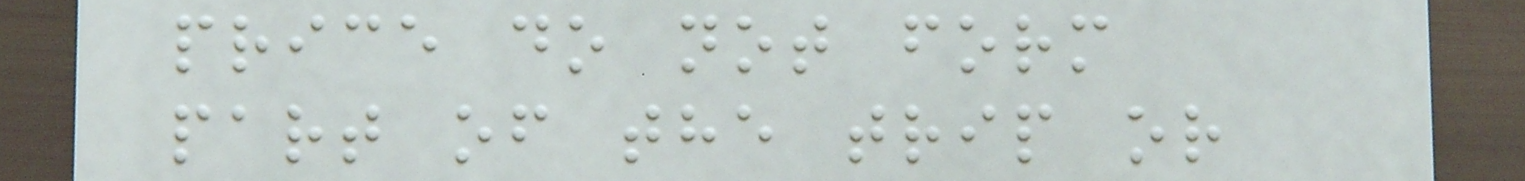price do not form
part of the trip or
